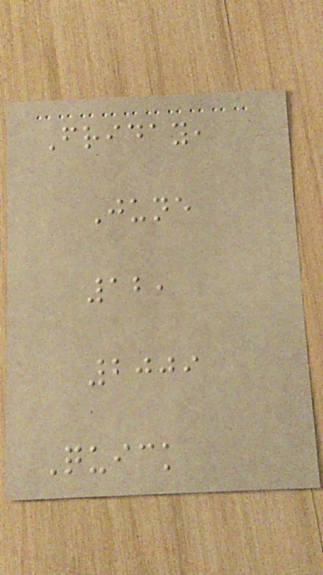Friday,
June
12,
2009
Quick
